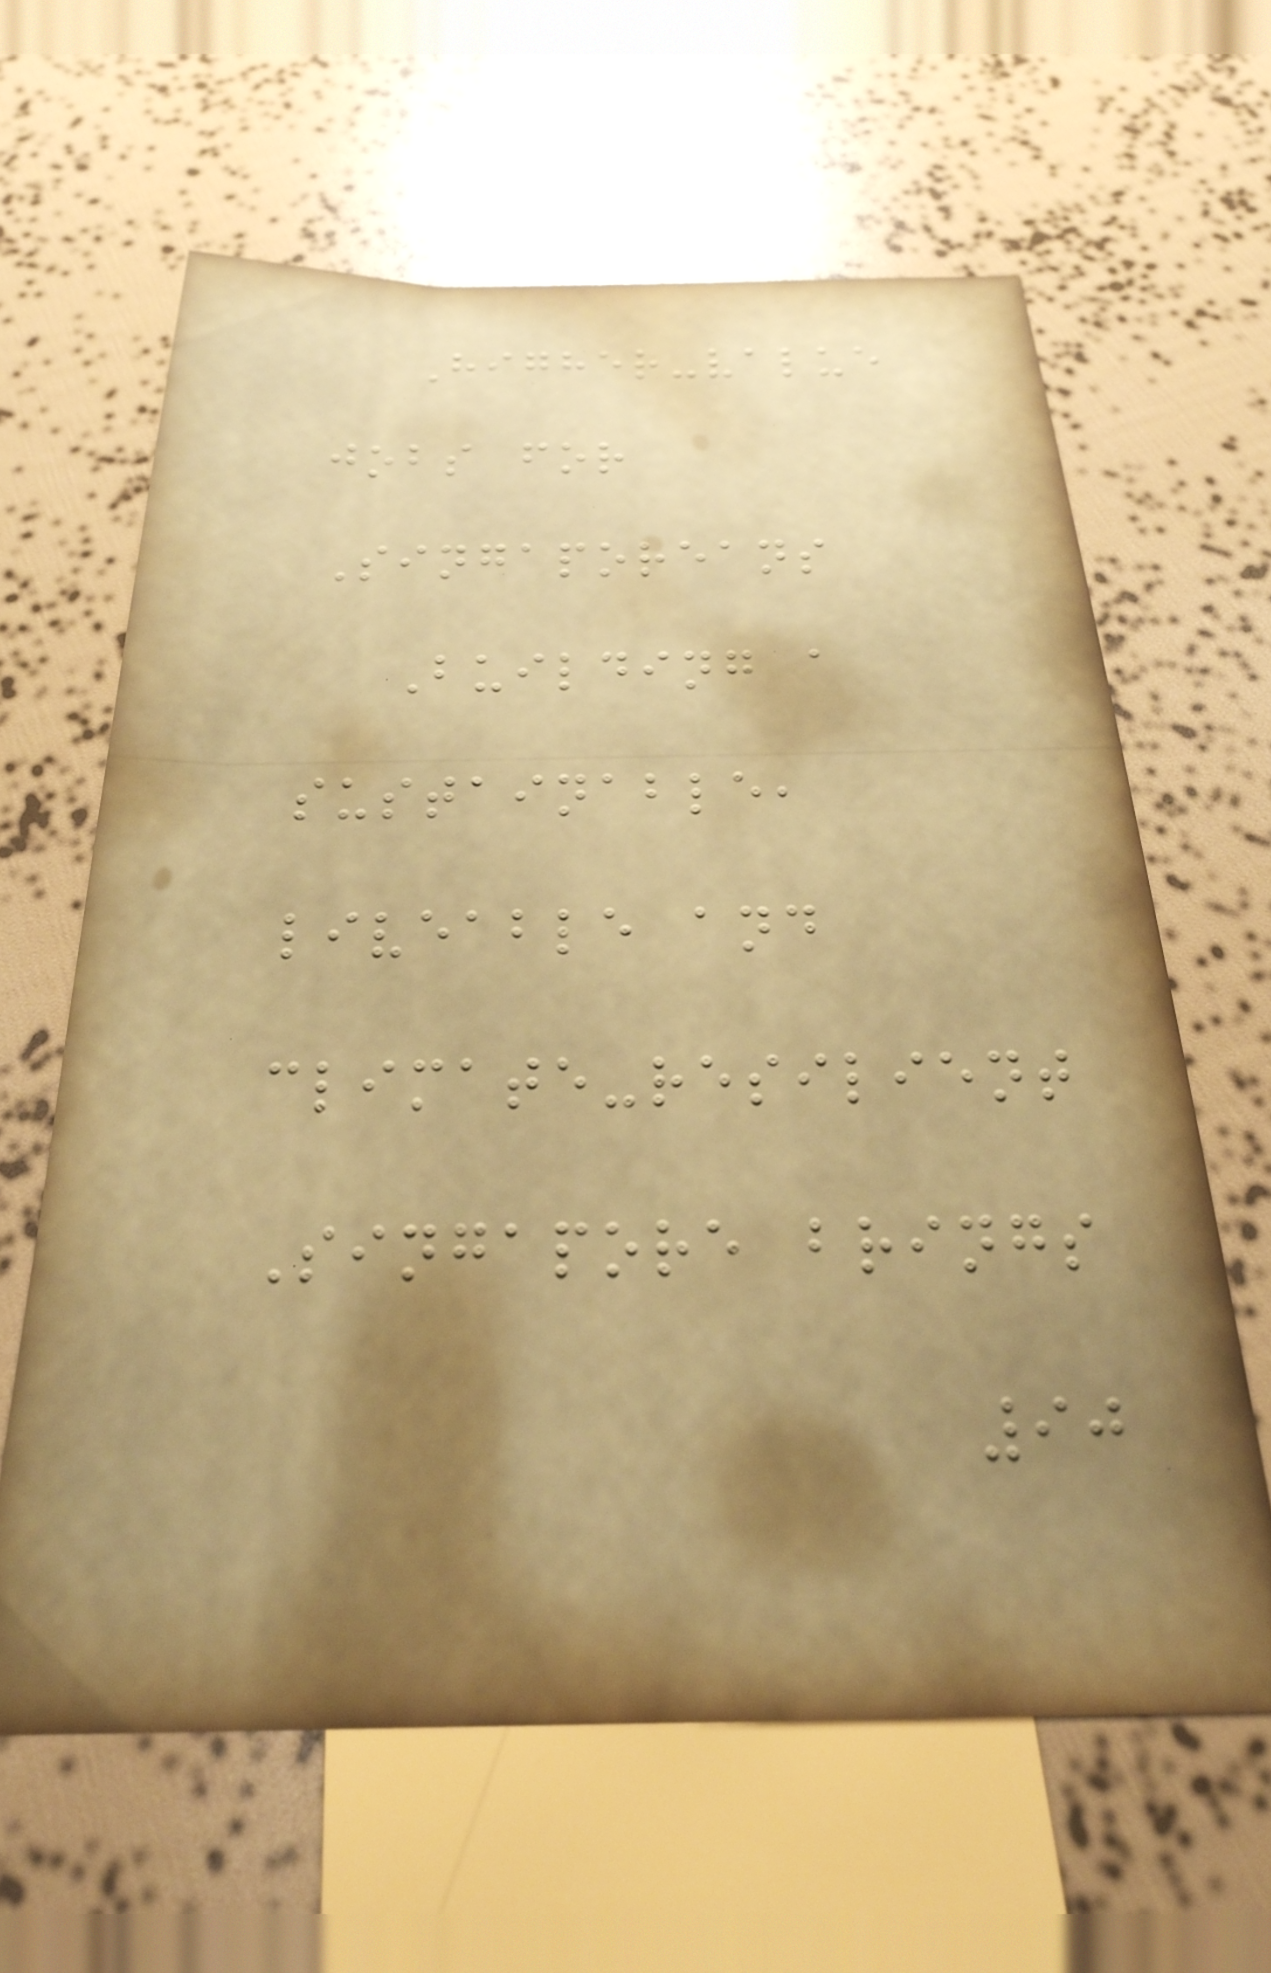Higher-value
jobs for
Singaporeans
Building a
sustainable,
liveable and
climate-resilient
Singapore brings
90
